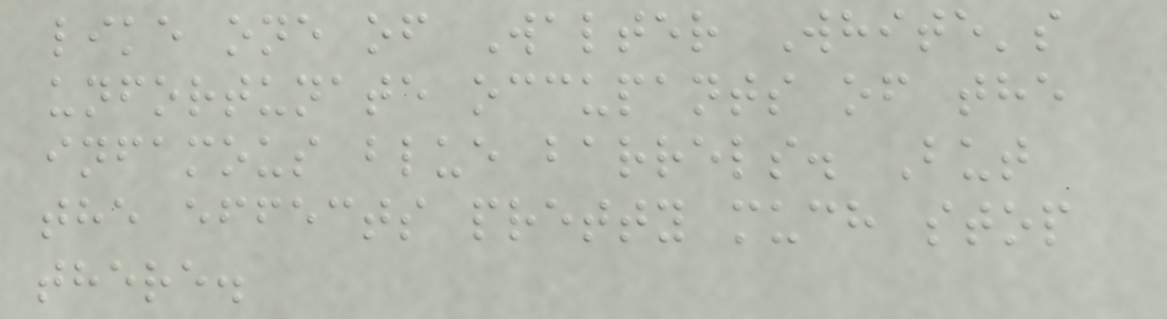like one of Walter White's
unfortunate occupants of the
infamous blue barrels. But
the effects pretty much stop
there.
